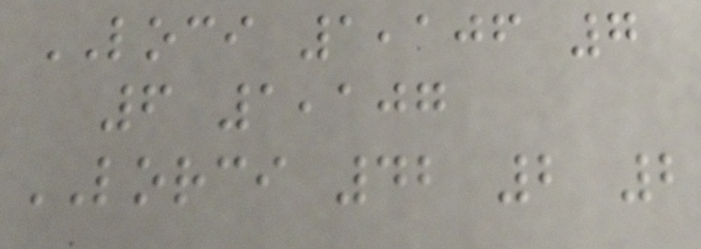LOCI 1,106 7
6 1,107
LORCI 42 2 2
